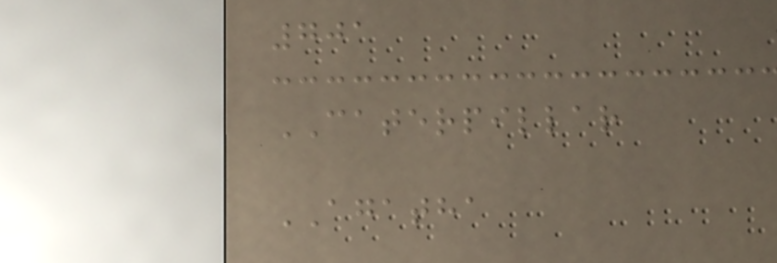701
CATERPILLAR
AGATHA
